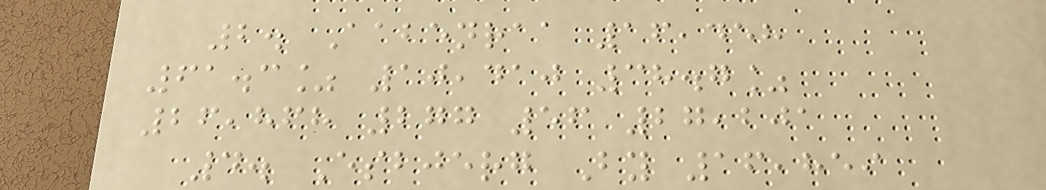2. Aabenraa 16,458
61.3% 10,410 38.7%
26,868 277 56 27,201
4. Esbjerg By 16,859
